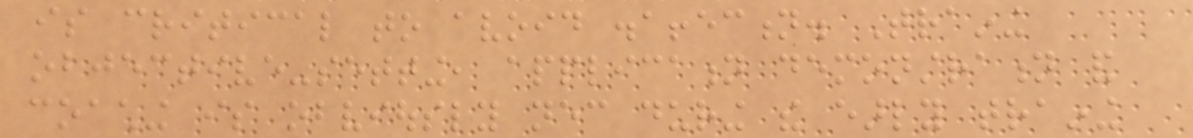is critical to avoid disaffection. Training
objective-setting, application demonstration and
coaching is obviously necessary during the early training
